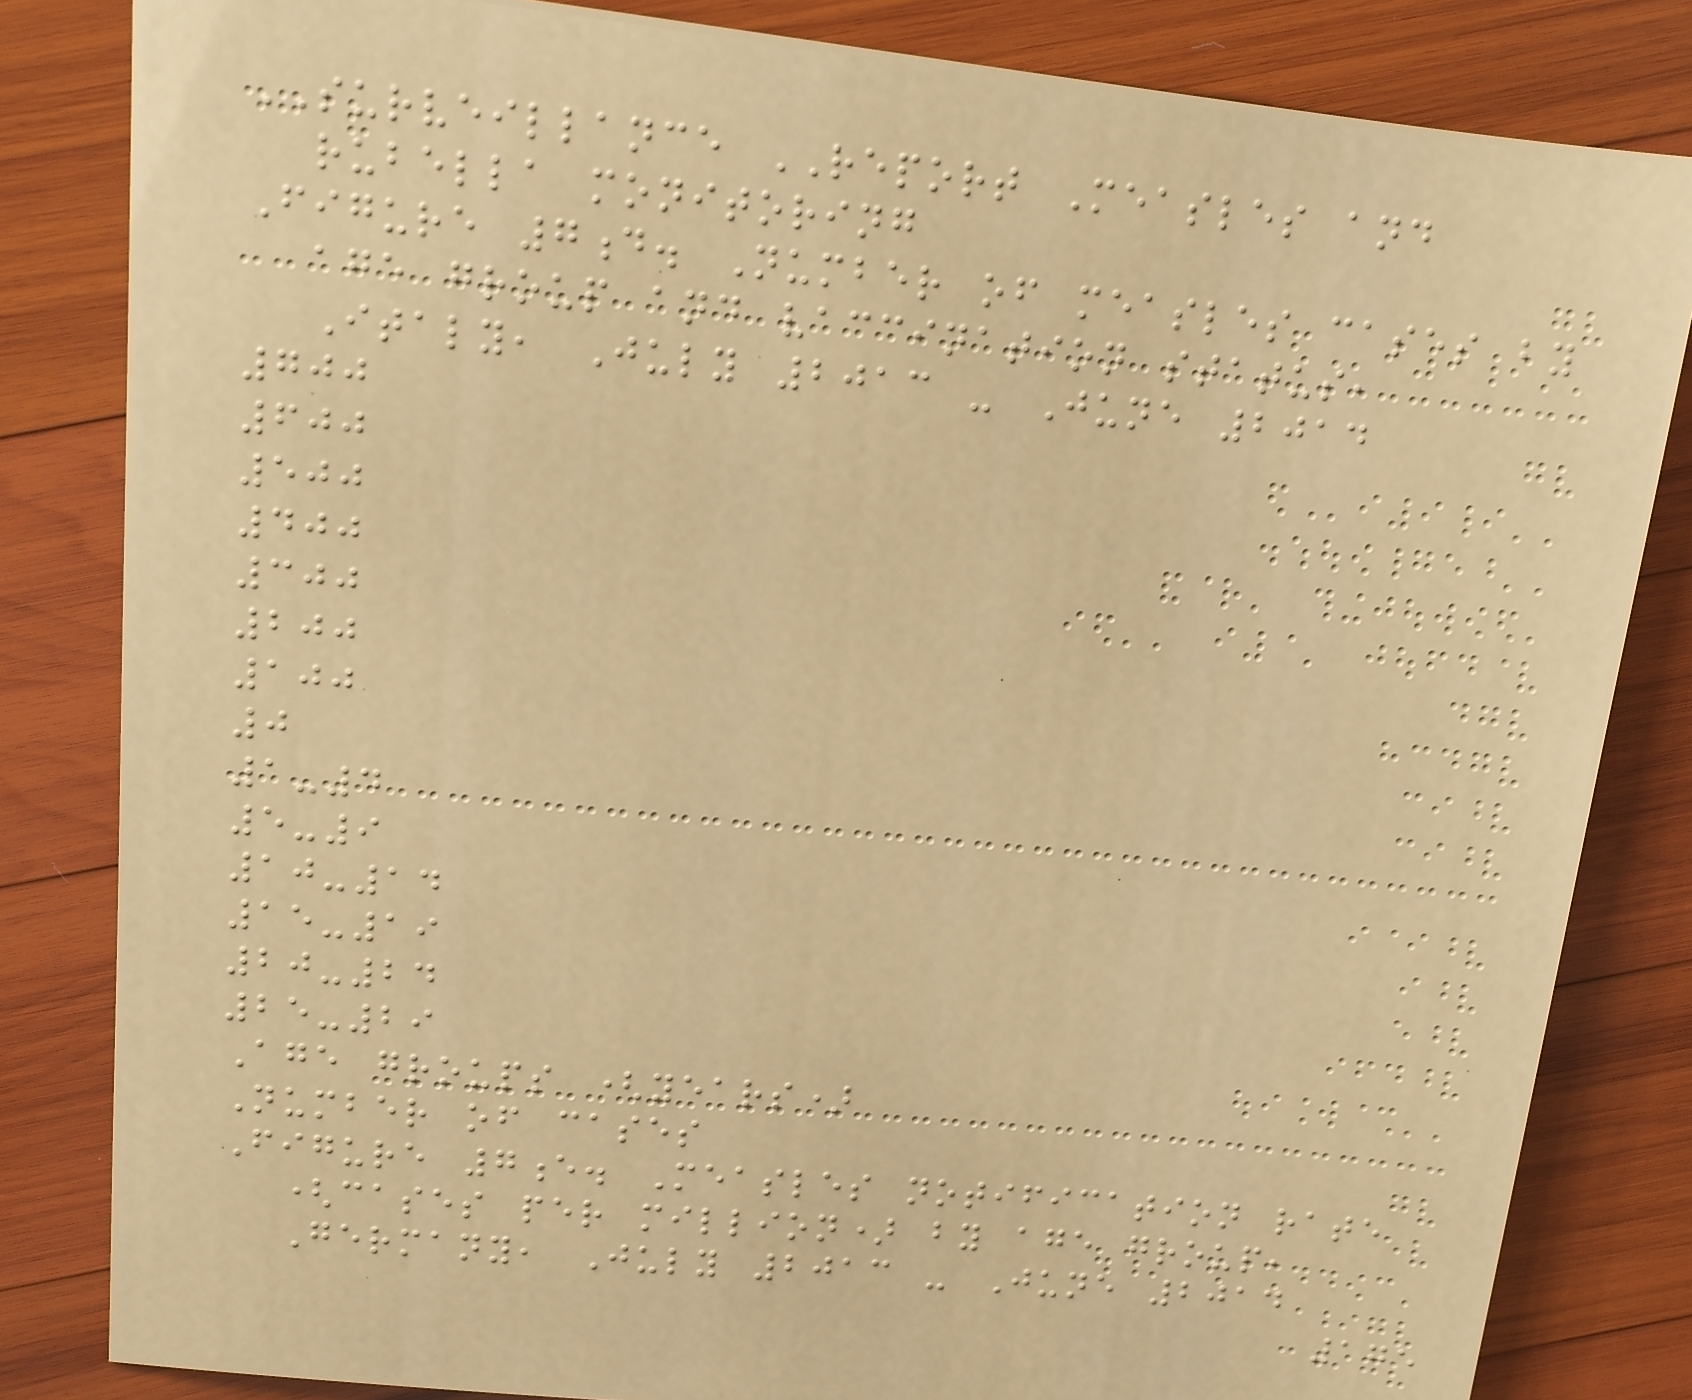SURVEILLANCE REPORT Measles and
rubella monitoring
Figure 7d. Number of measles cases by
age group and vaccination status,
Italy, July 2013 - June 2014
700
600
500
400
300
200
100
0
1-4
5-9
10-14
15-19
20-24
25-29
Age groups (years)
Number of cases
Figure 7e. Measles notification rate
(cases per million) by age group,
Germany, July 2013 - June 2014
175
